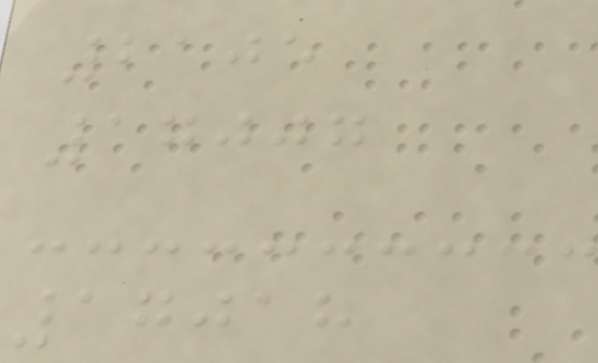2105
17007
17018
